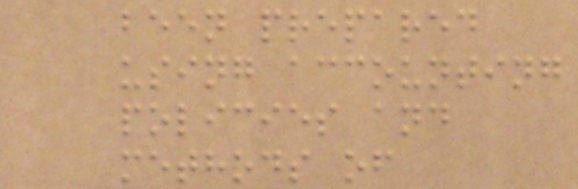been prepared
using accounting
policies and
methods of
